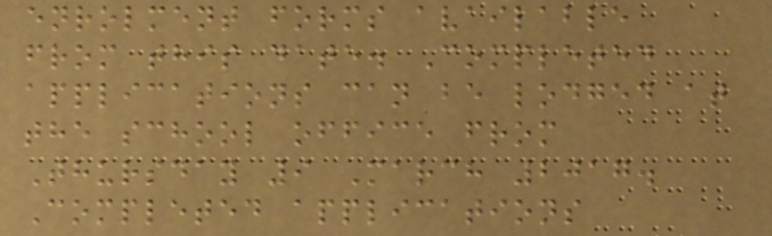enrolment forms available
from this date. Completed
applications can be lodged at
the school office from
Thursday 9 March 2017.
Completed applications
